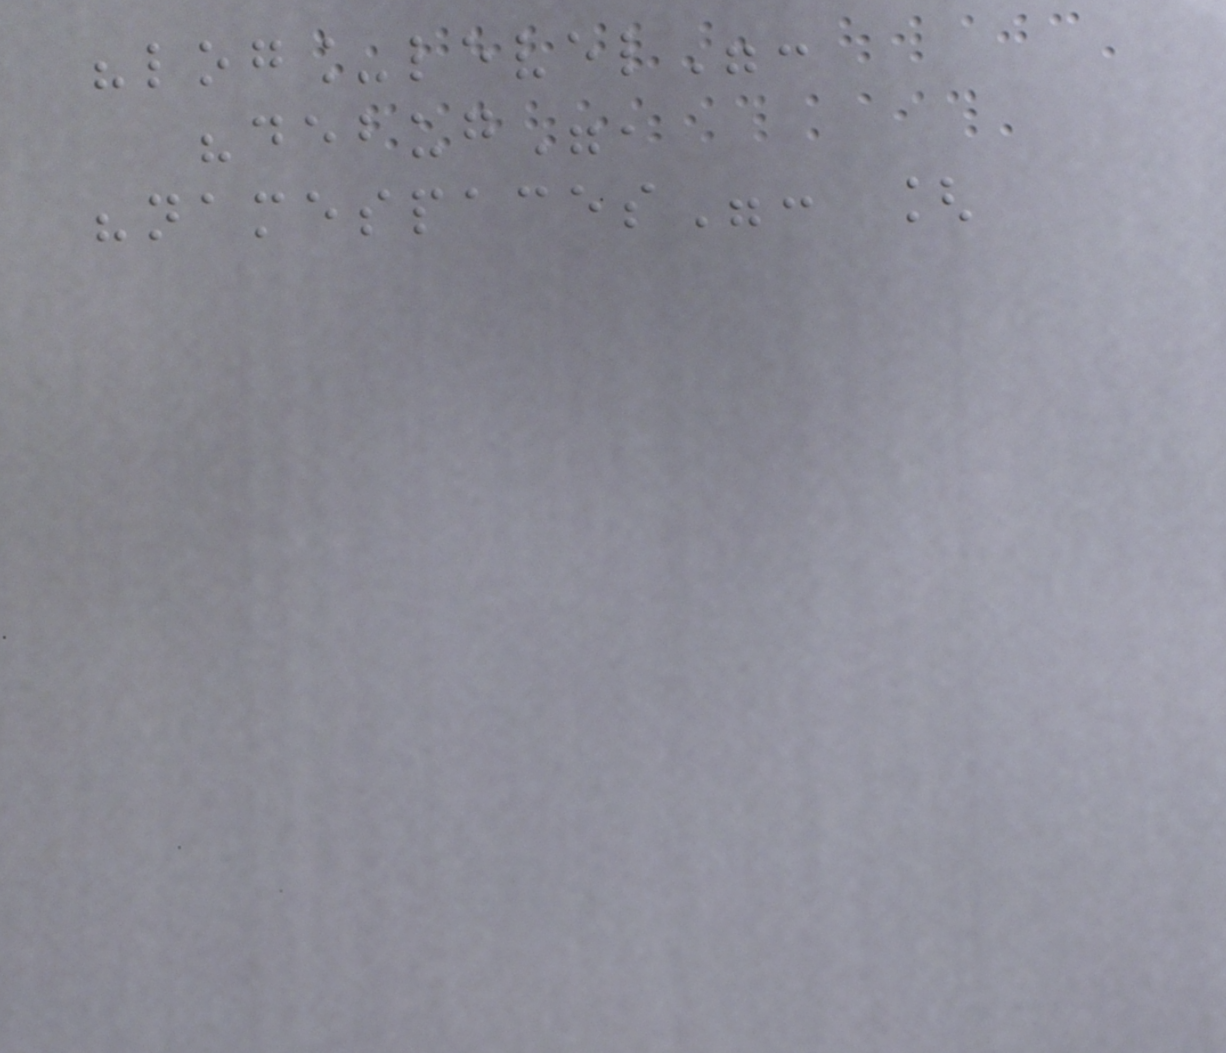"log_level":
"debug",
"namespaces": [
